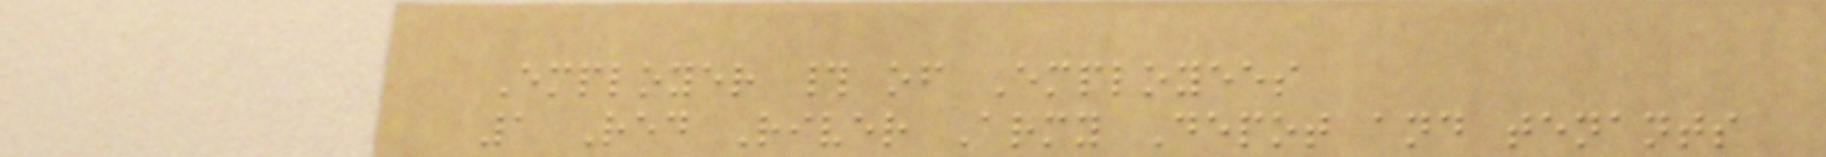Employer # of Employees
1 Red River Army Depot and tenants
